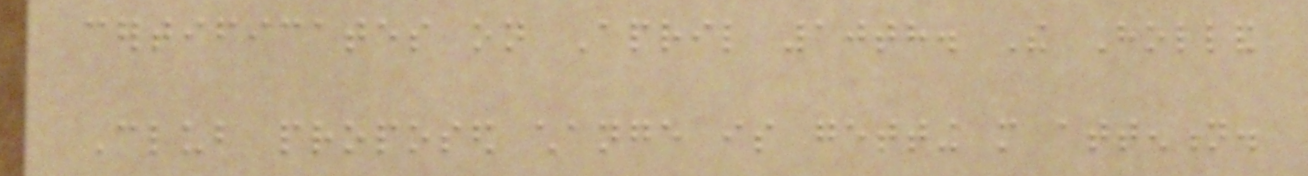certificates on April 10th. The Holland
Club proposed change is getting more attention.
